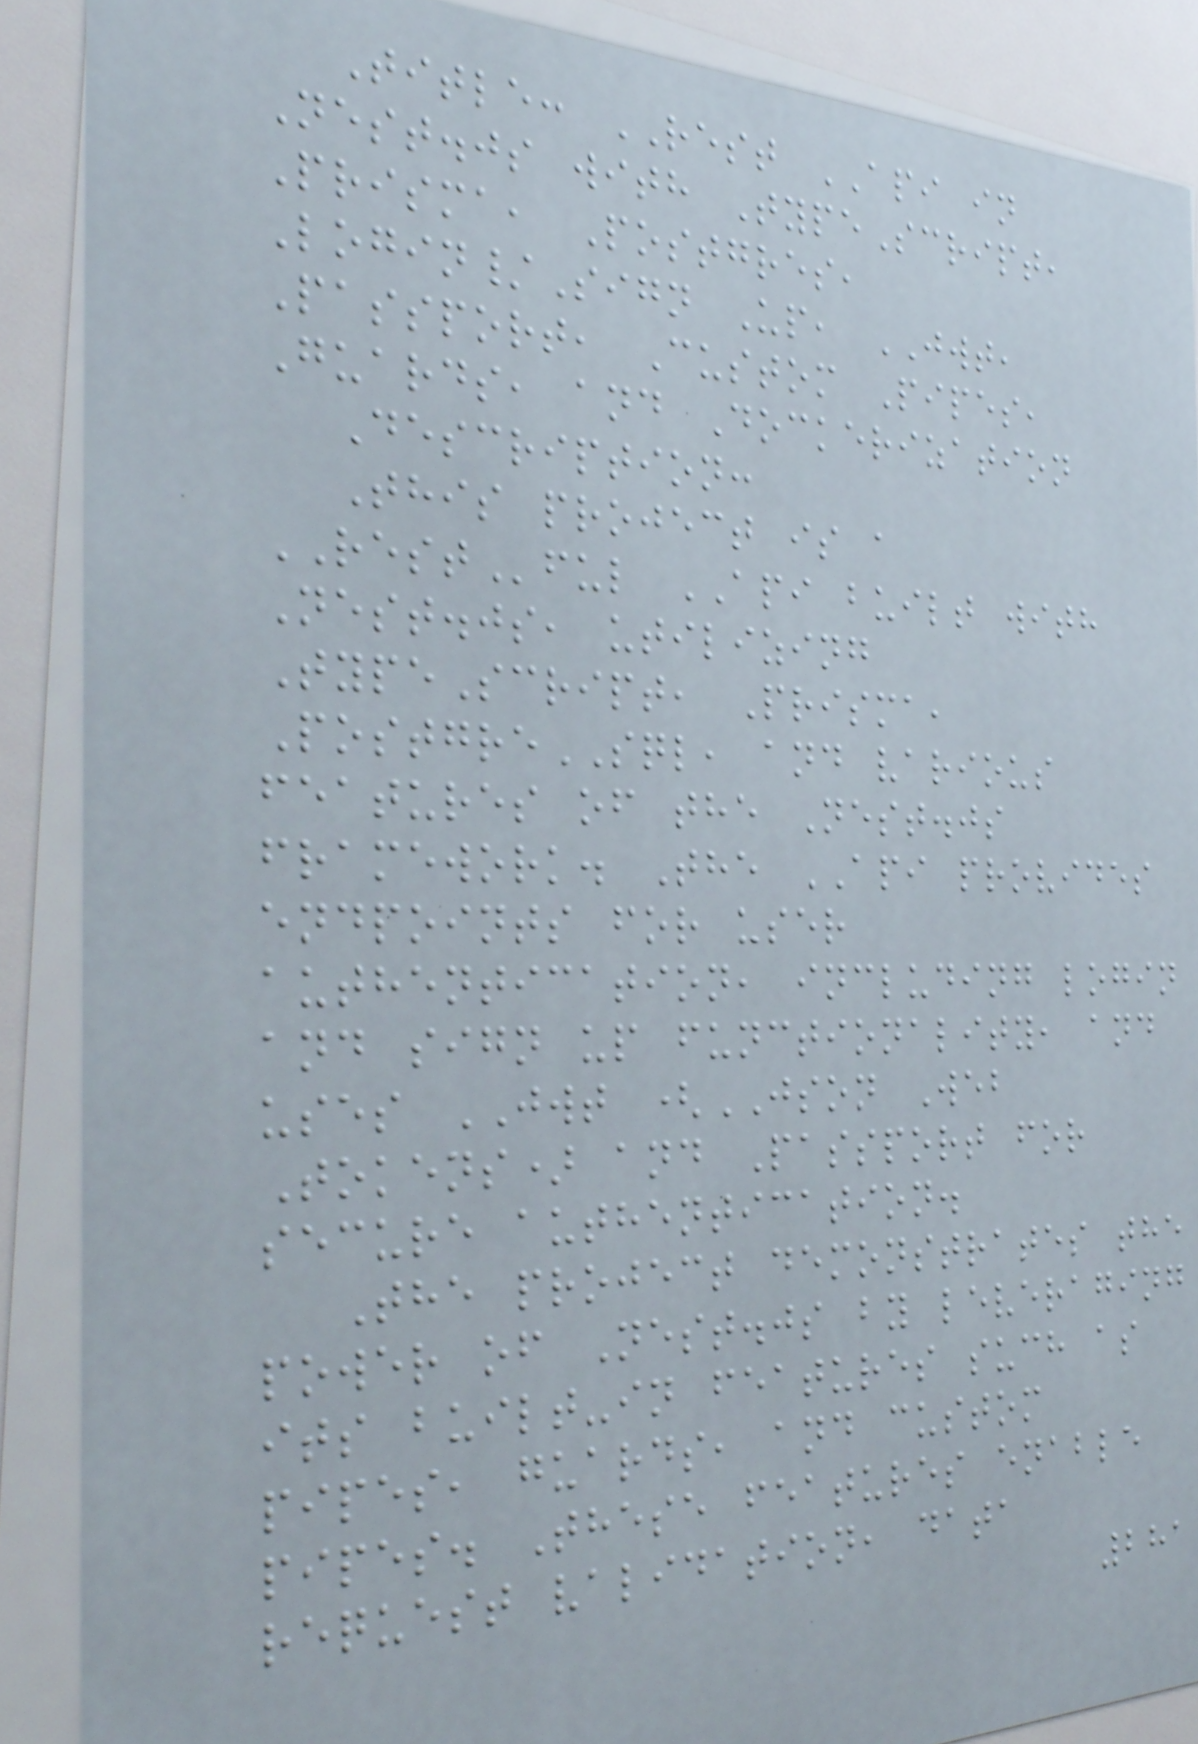Title: REST API in
Nest.js with TypeScript,
Prisma, Postgres,
Login/Sign Up, JWT,
Passport, Custom Pipes,
Guards, and Dockerization
Description:
This project is a
RESTful API built with
Nest.js, utilizing
TypeScript, Prisma,
PostgreSQL, and various
features of the Nest.js
framework. The API provides
endpoints for user
authentication, including login
and sign up functionality, and
uses JWT (JSON Web
Tokens) and Passport for
secure authentication.
The project demonstrates the
power of Nest.js by leveraging
its built-in features such as
pipes, guards, and custom
pipes. These features enable
request validation, data
281
